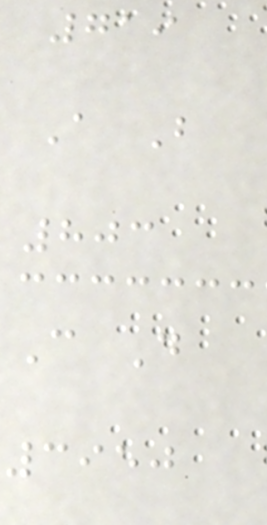719
A B
803
C D
3950
